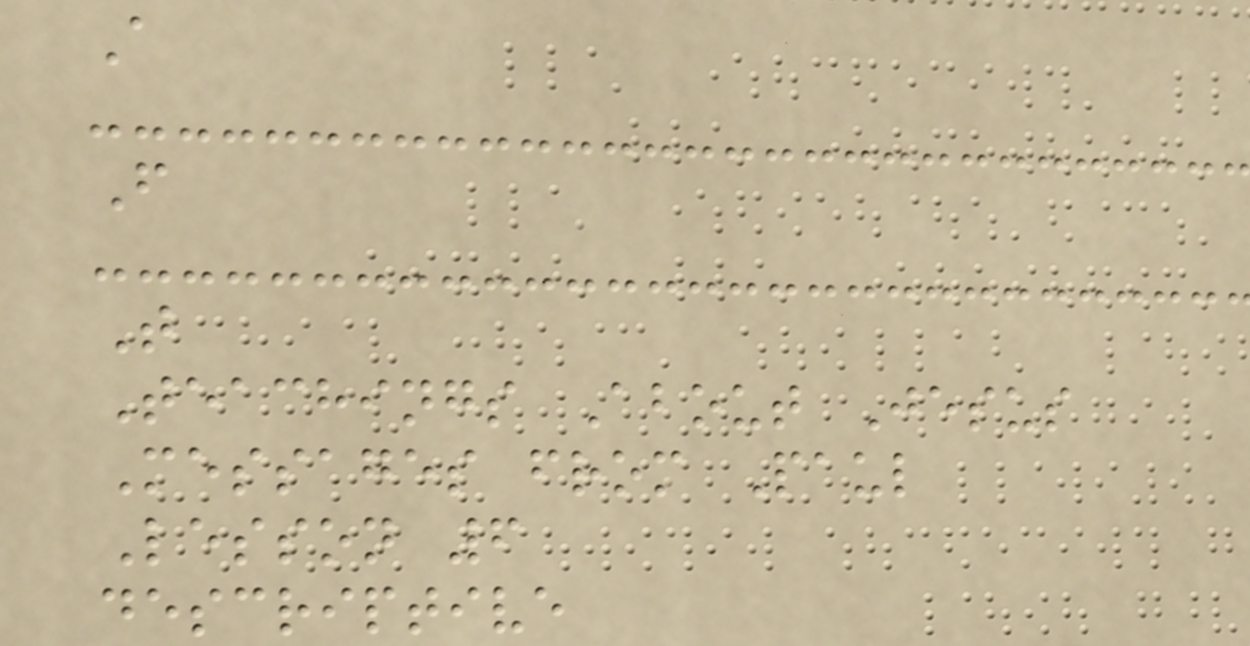A
F
T
Teachings About Jesus
Messages from Paul
Lesson 6
descriptive
